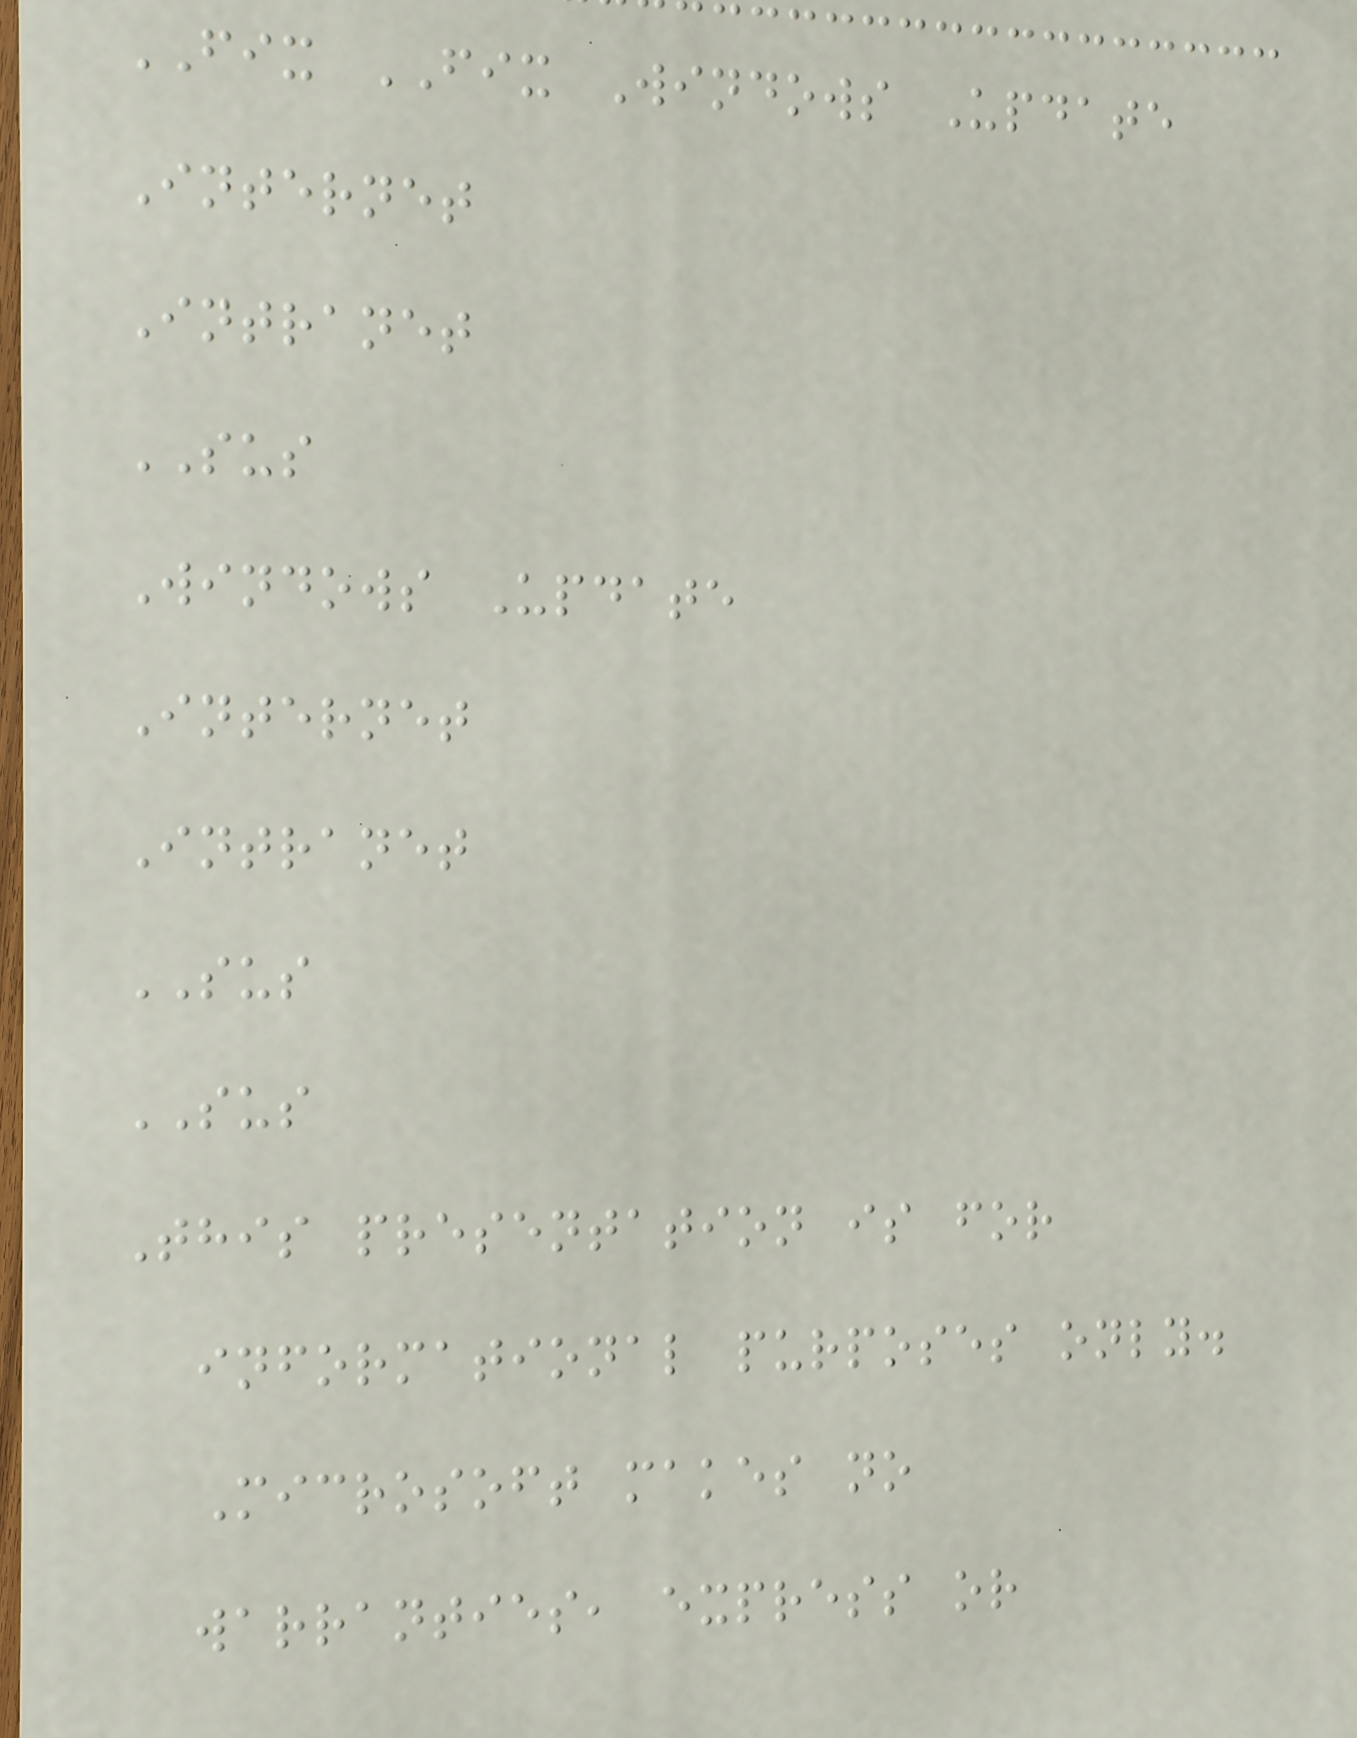FIX FIX Windows Update
Internet
Intranet
SUS
Windows Update
Internet
Intranet
SUS
SUS
This presentation is for
informational purposes only.
Microsoft makes no
warranties, express or
